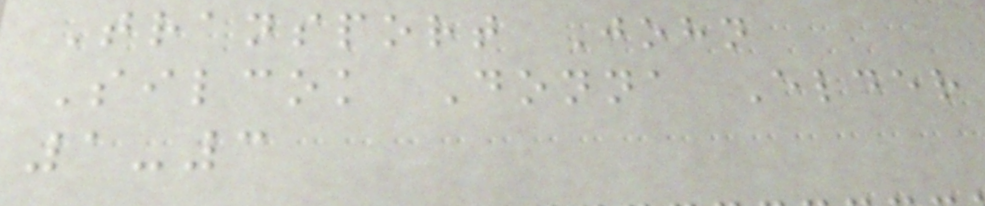Transport John
Silcok Donna Elder
1-3
